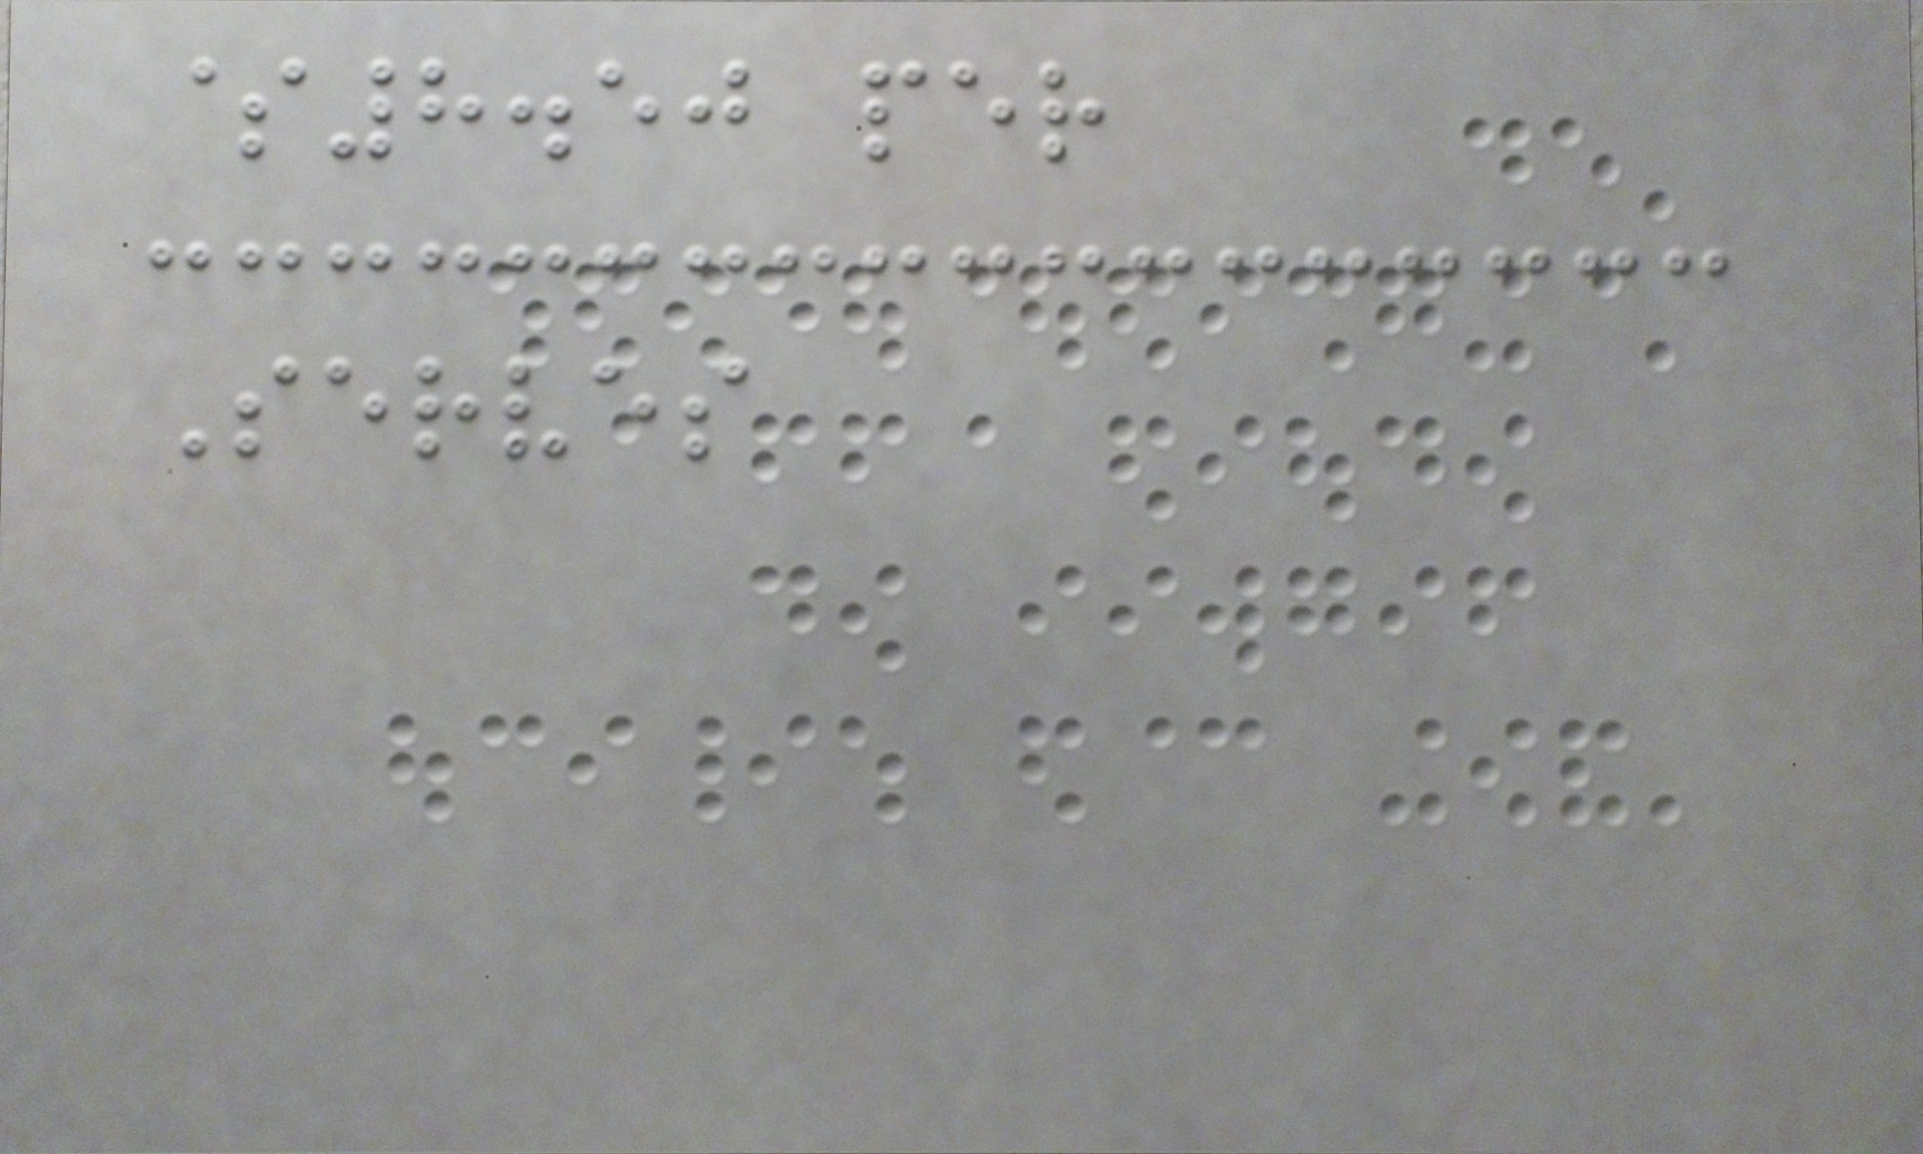$8.50 per
Serves
